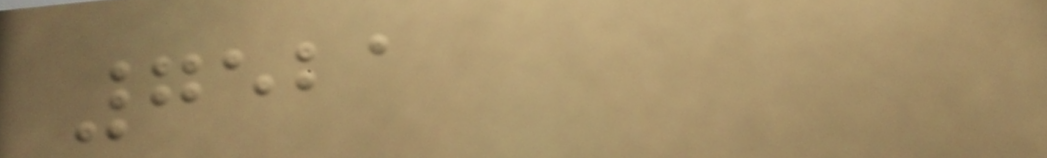7521
